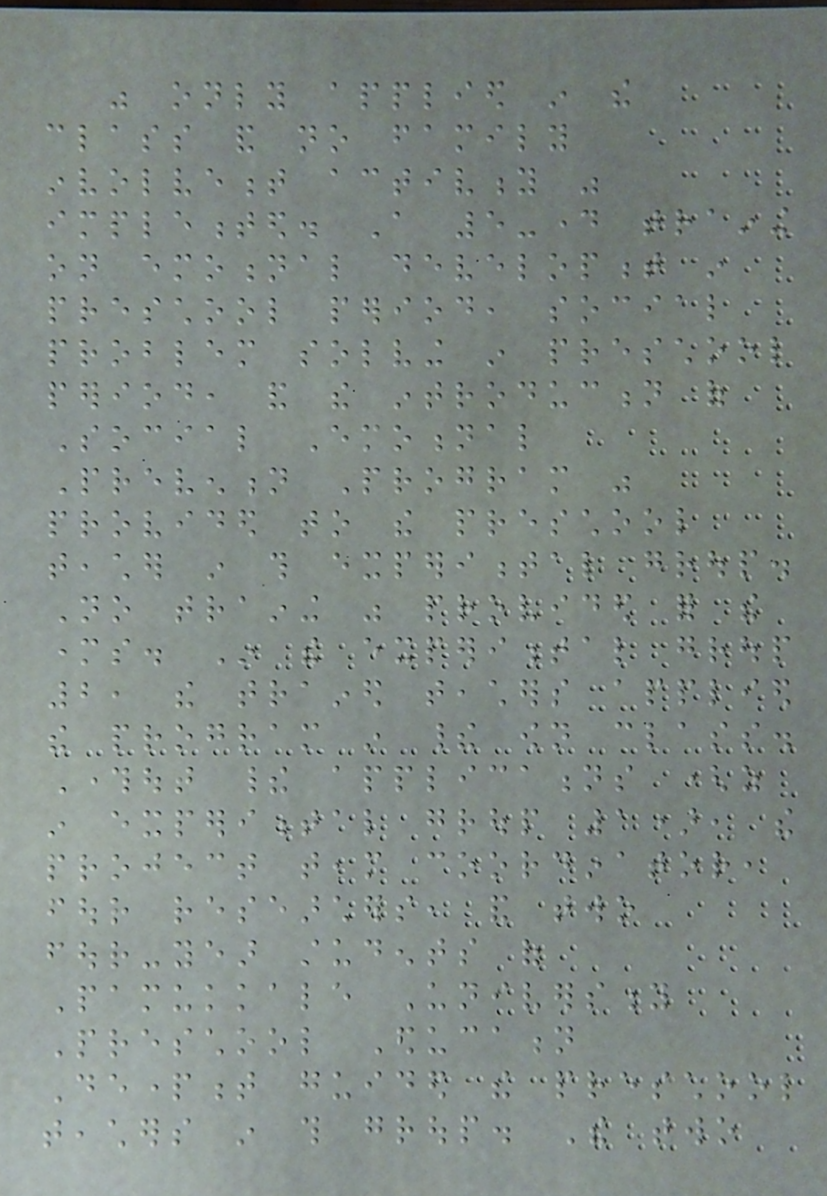was only applied in the
class and no family
involvement activity was
implemented. A 5-day training
on emotional development in
preschool period, social
problem solving in preschool
period, and the introduction of
Social Emotional
Prevention Program was
provided to the preschool
teacher in this experimental group.
No training was provided for the
mothers. In the experimental group
2, the trained teachers applied
the program in their own class.
Throughout their applications (as
in experimental group 1), the
project team coordinator,
four researchers, and two
four-year students of
Pamukkale University
Preschool Education
Department guided the preschool
teachers in this group. The two
